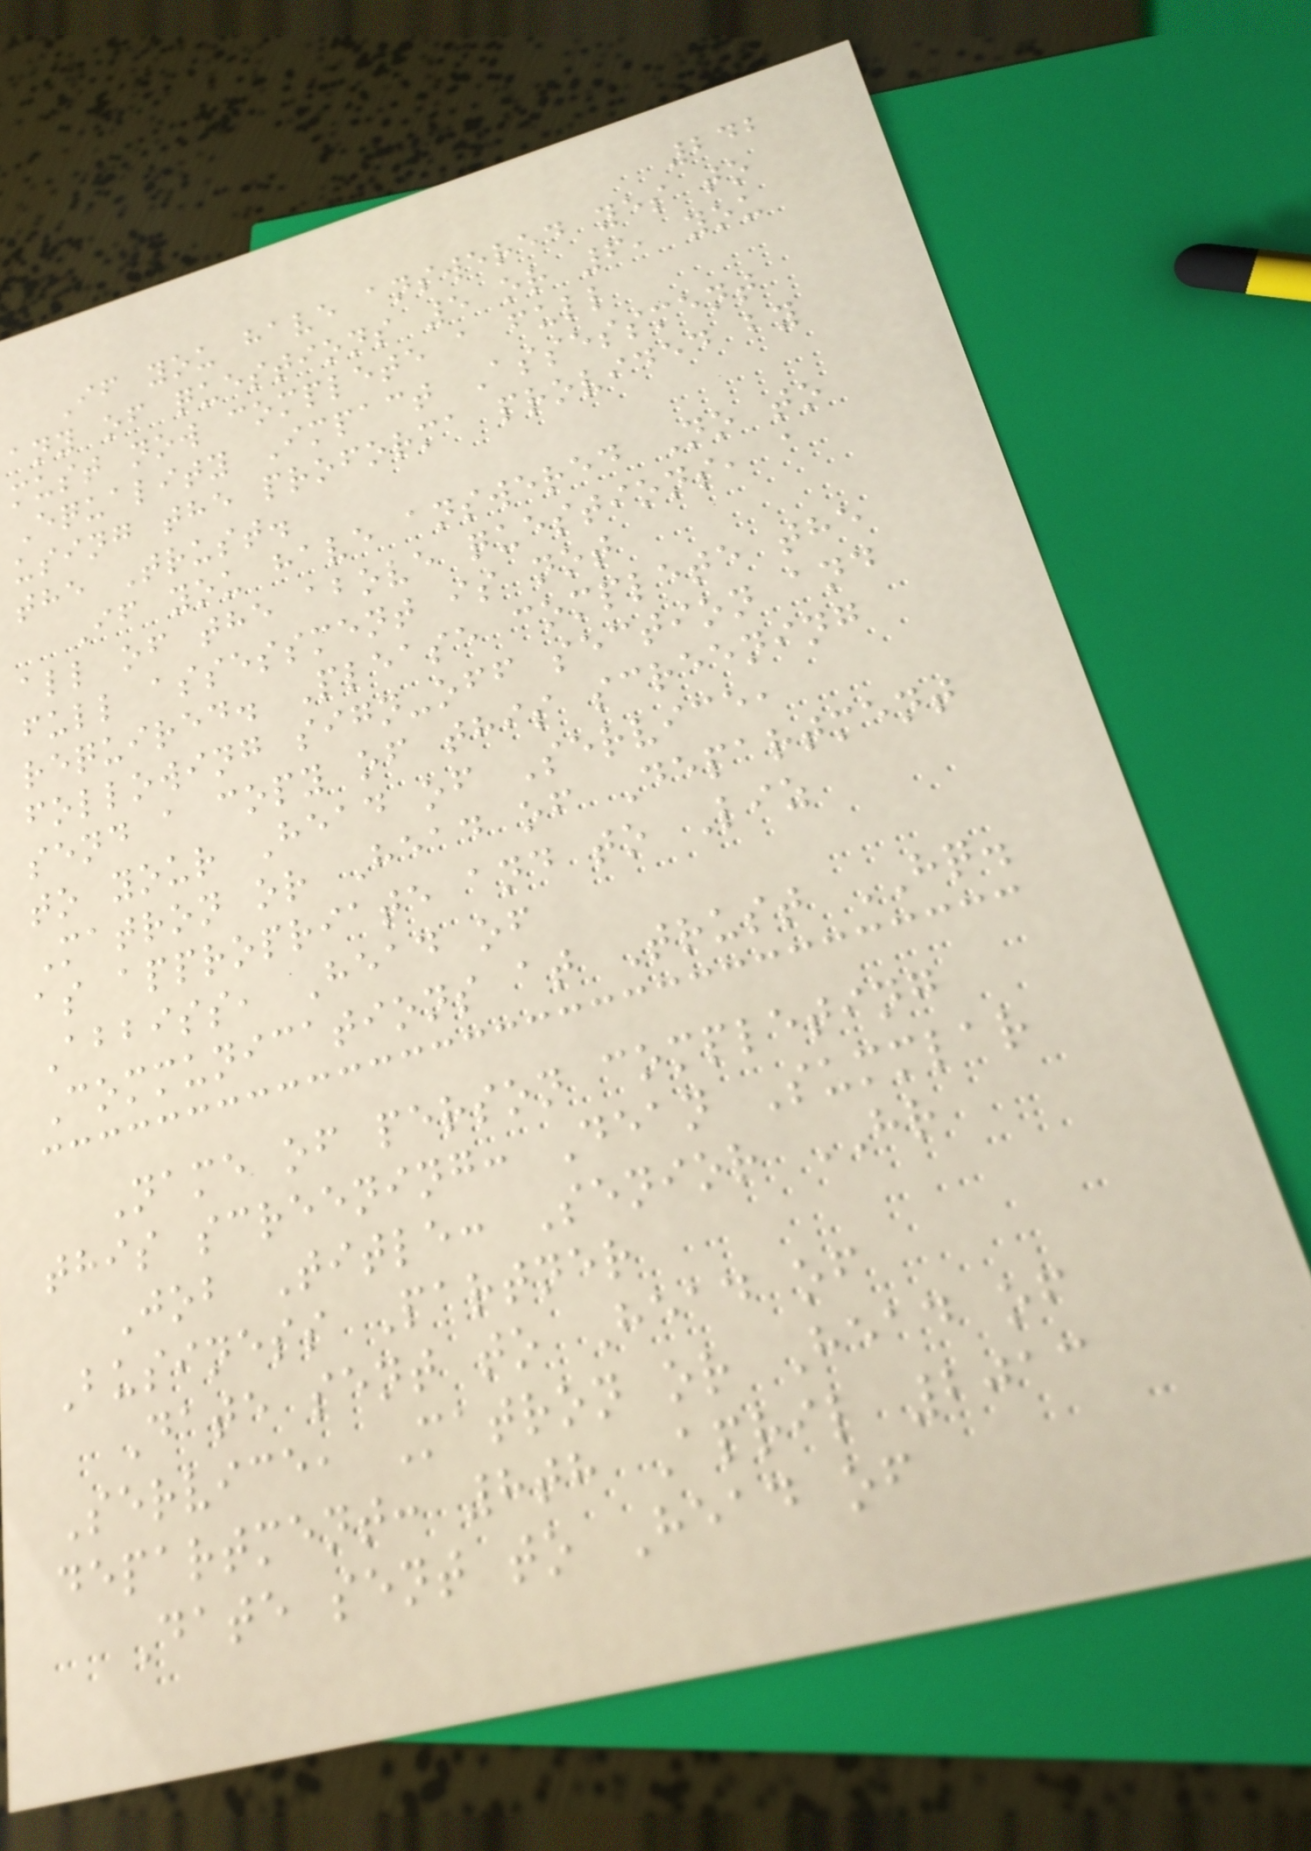242
If you have answered yes to
any of questions 5 or 6, you
must now complete a full
Equality Impact Assessment
using the proforma provided by
the Trust.
If you have answered No to
all of the above questions, a
full assessment is not
required. Please complete the
following sign-off section and
send a copy of this screening
to your Head of Service,
Matron or Head of Department
as appropriate and to Liz
Abbiss, Head of
Communications at Trust HQ.
Name of person completing
this screening: Dean Summlar
Job Title: Senior HR
Business Partner
Date sent to Head of
Service, Matron or Head of
department: 8th April 2013
Date sent to Head of
